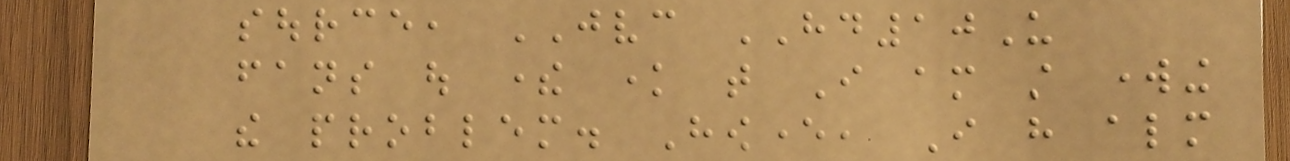source, JVC HD10U
fans out there know that I am still working
the problem. However, I have almost
